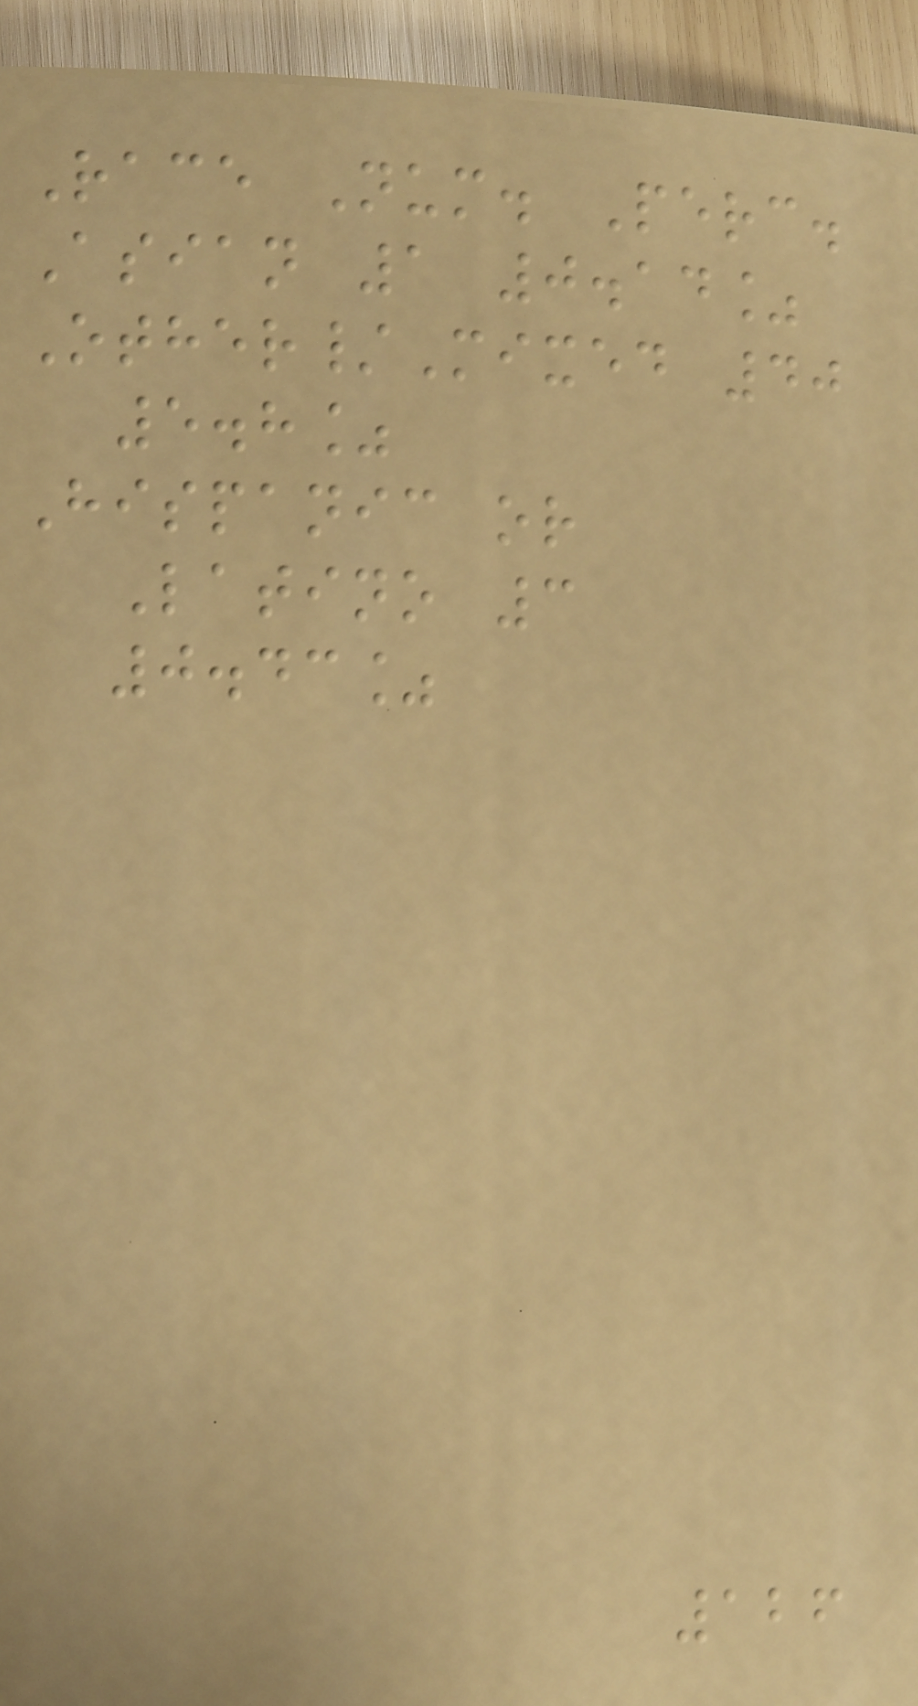Race Num. Perc.
Asian 1 0.14%
Other/Mixed 40
5.8%
Hispanic or
Latino 3
0.43%
126
